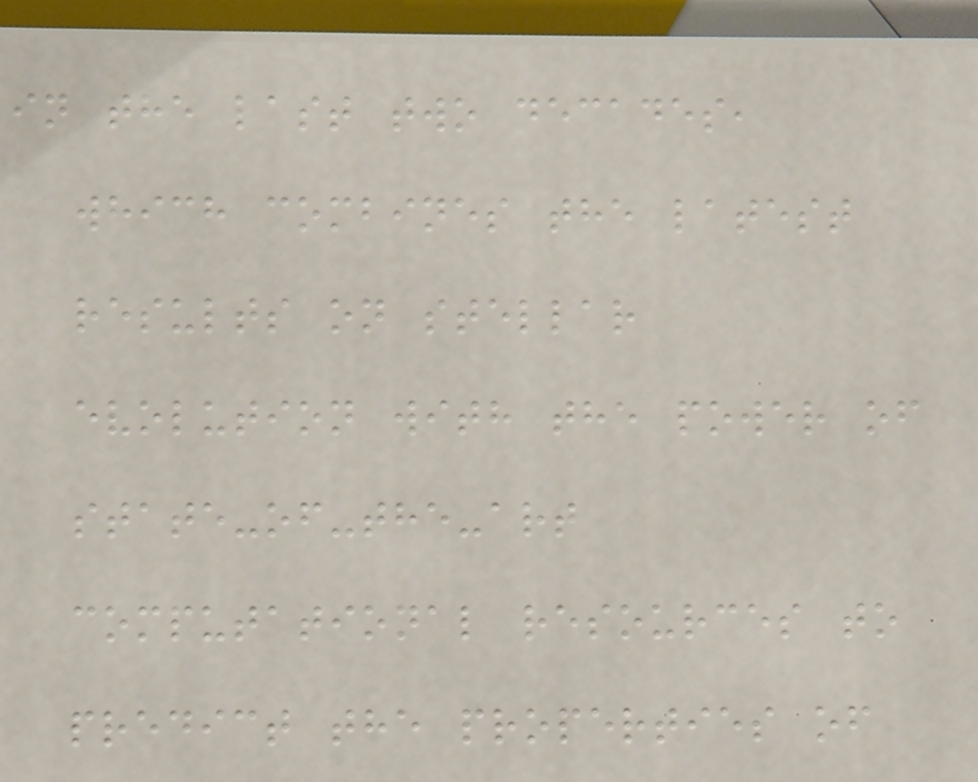in the last two decades,
which combines the latest
results on stellar
evolution with the power of
state-of-the-art
computational resources to
predict the properties of
